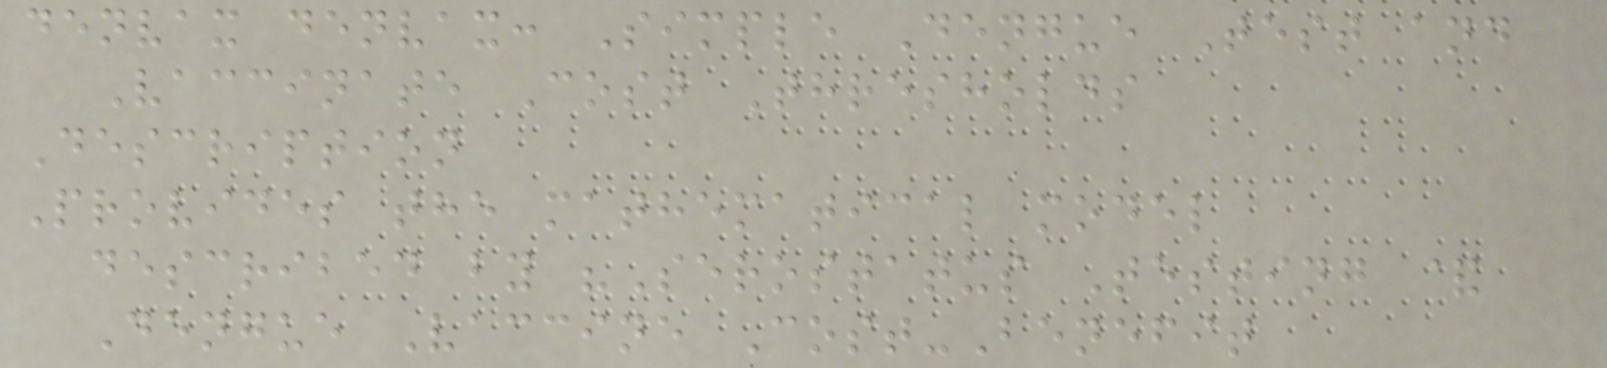denvax denvax: Simple Dengue Test and
Vaccinate Cost Thresholds
Description
Provides the mathematical model
described by "Serostatus Testing &
Dengue Vaccine Cost-Benefit
